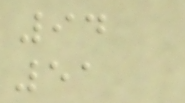94
51
